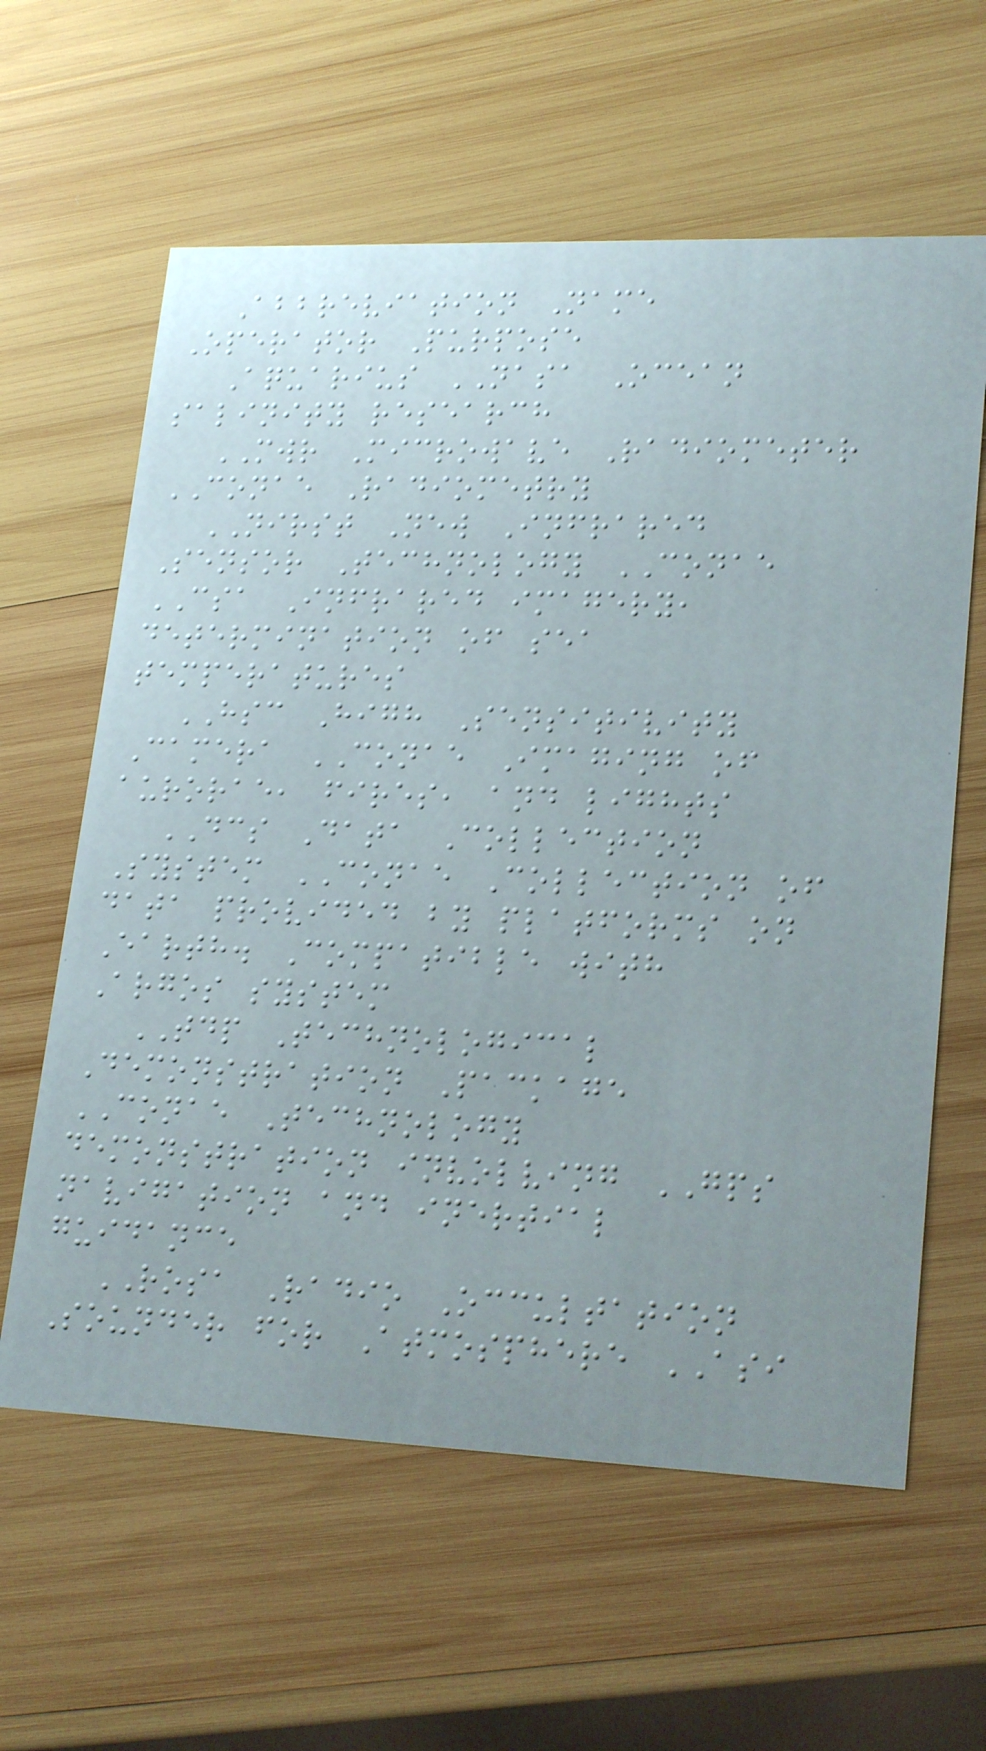Abbreviation Name
Operator Purpose
Aquarius NASA Ocean
salinity research
MWR Microwave Radiometer
CONAE Radiometry
NIRST New Infrared
Sensor Technology CONAE
CSA Infrared imagery,
determination of sea
temperatures
HSC High Sensitivity
Camera CONAE Imaging of
aurorae, fires, and lights
DCS Data Collection
System CONAE Collection of
data provided by platforms on
Earth. Compatible with
Argos system
TDP Technological
Demonstration Package
CONAE Technology
demonstration involving GPS
navigation and inertial
guidance
ROSA Radio Occultation
Sounder for Atmosphere ASI
